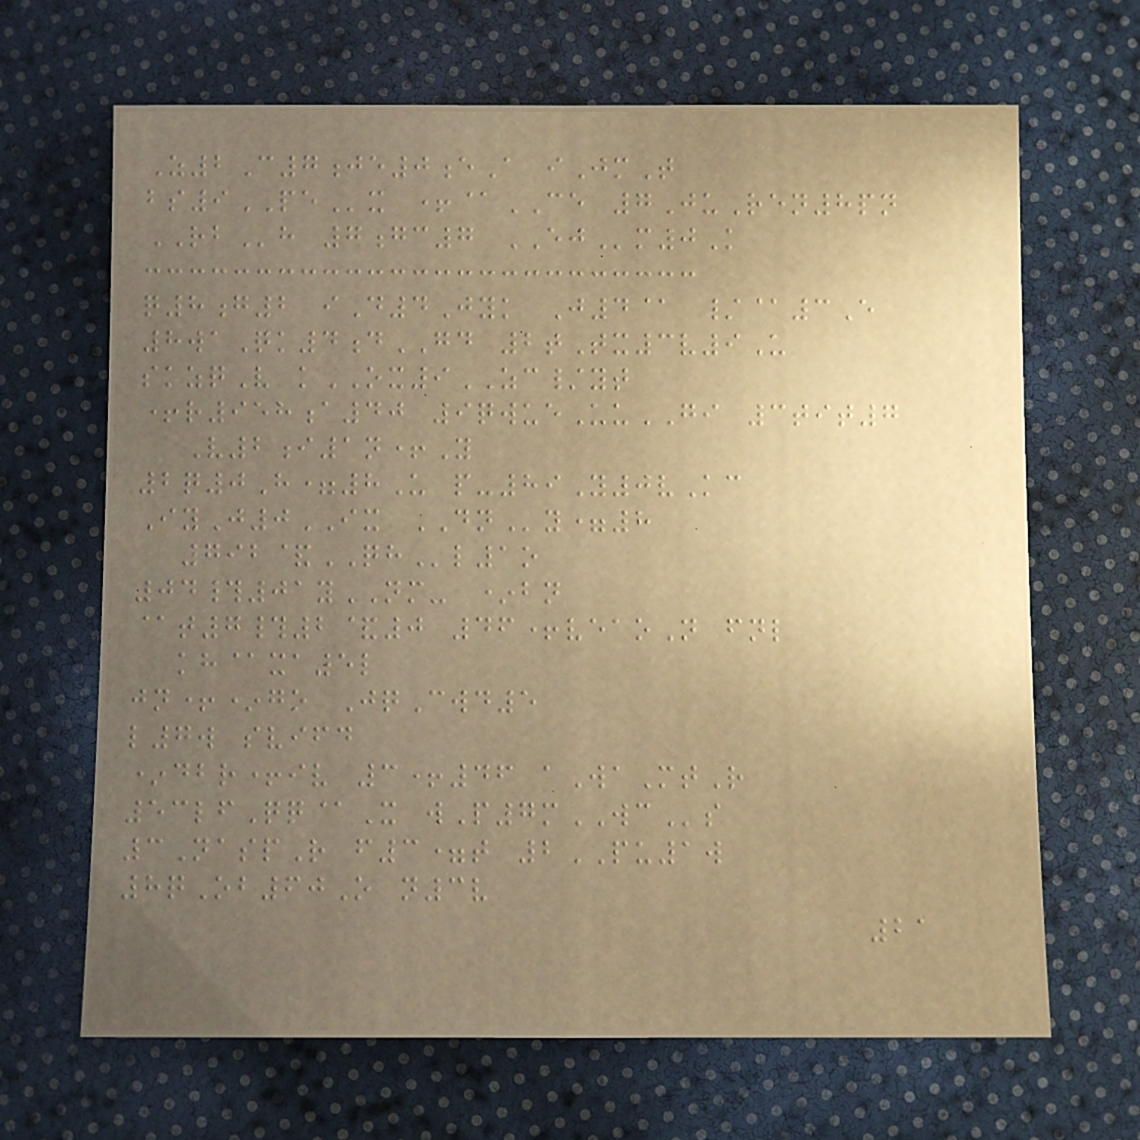Z2C7je0eA iJmT
bs9PEx +@CE 7JuRen8pn
RBh 7gc7 EJm0K
q8g2 iD4Jyk J4@ /@3E
8waQk4dGD 2tTx3v9U
skzqV kOX9ZC/yt
+r958a40 9qwueUuGI 3tit7
V2i1n+Y
2q0H=8U p-89Y0vKc
IyJ0IX DNy=8
792&QHl1o
04#01yNM- *bn
@t7#2&0 46+veaoN fnl
kh@xa5l
jn+*go JqCwd5
l7w svifd
*dbr+iv 3+46 aWaMtR
53lfQq@X wP7mWCs
3NaspR f3=t 2PU1w
8qOb60O n3v
21
